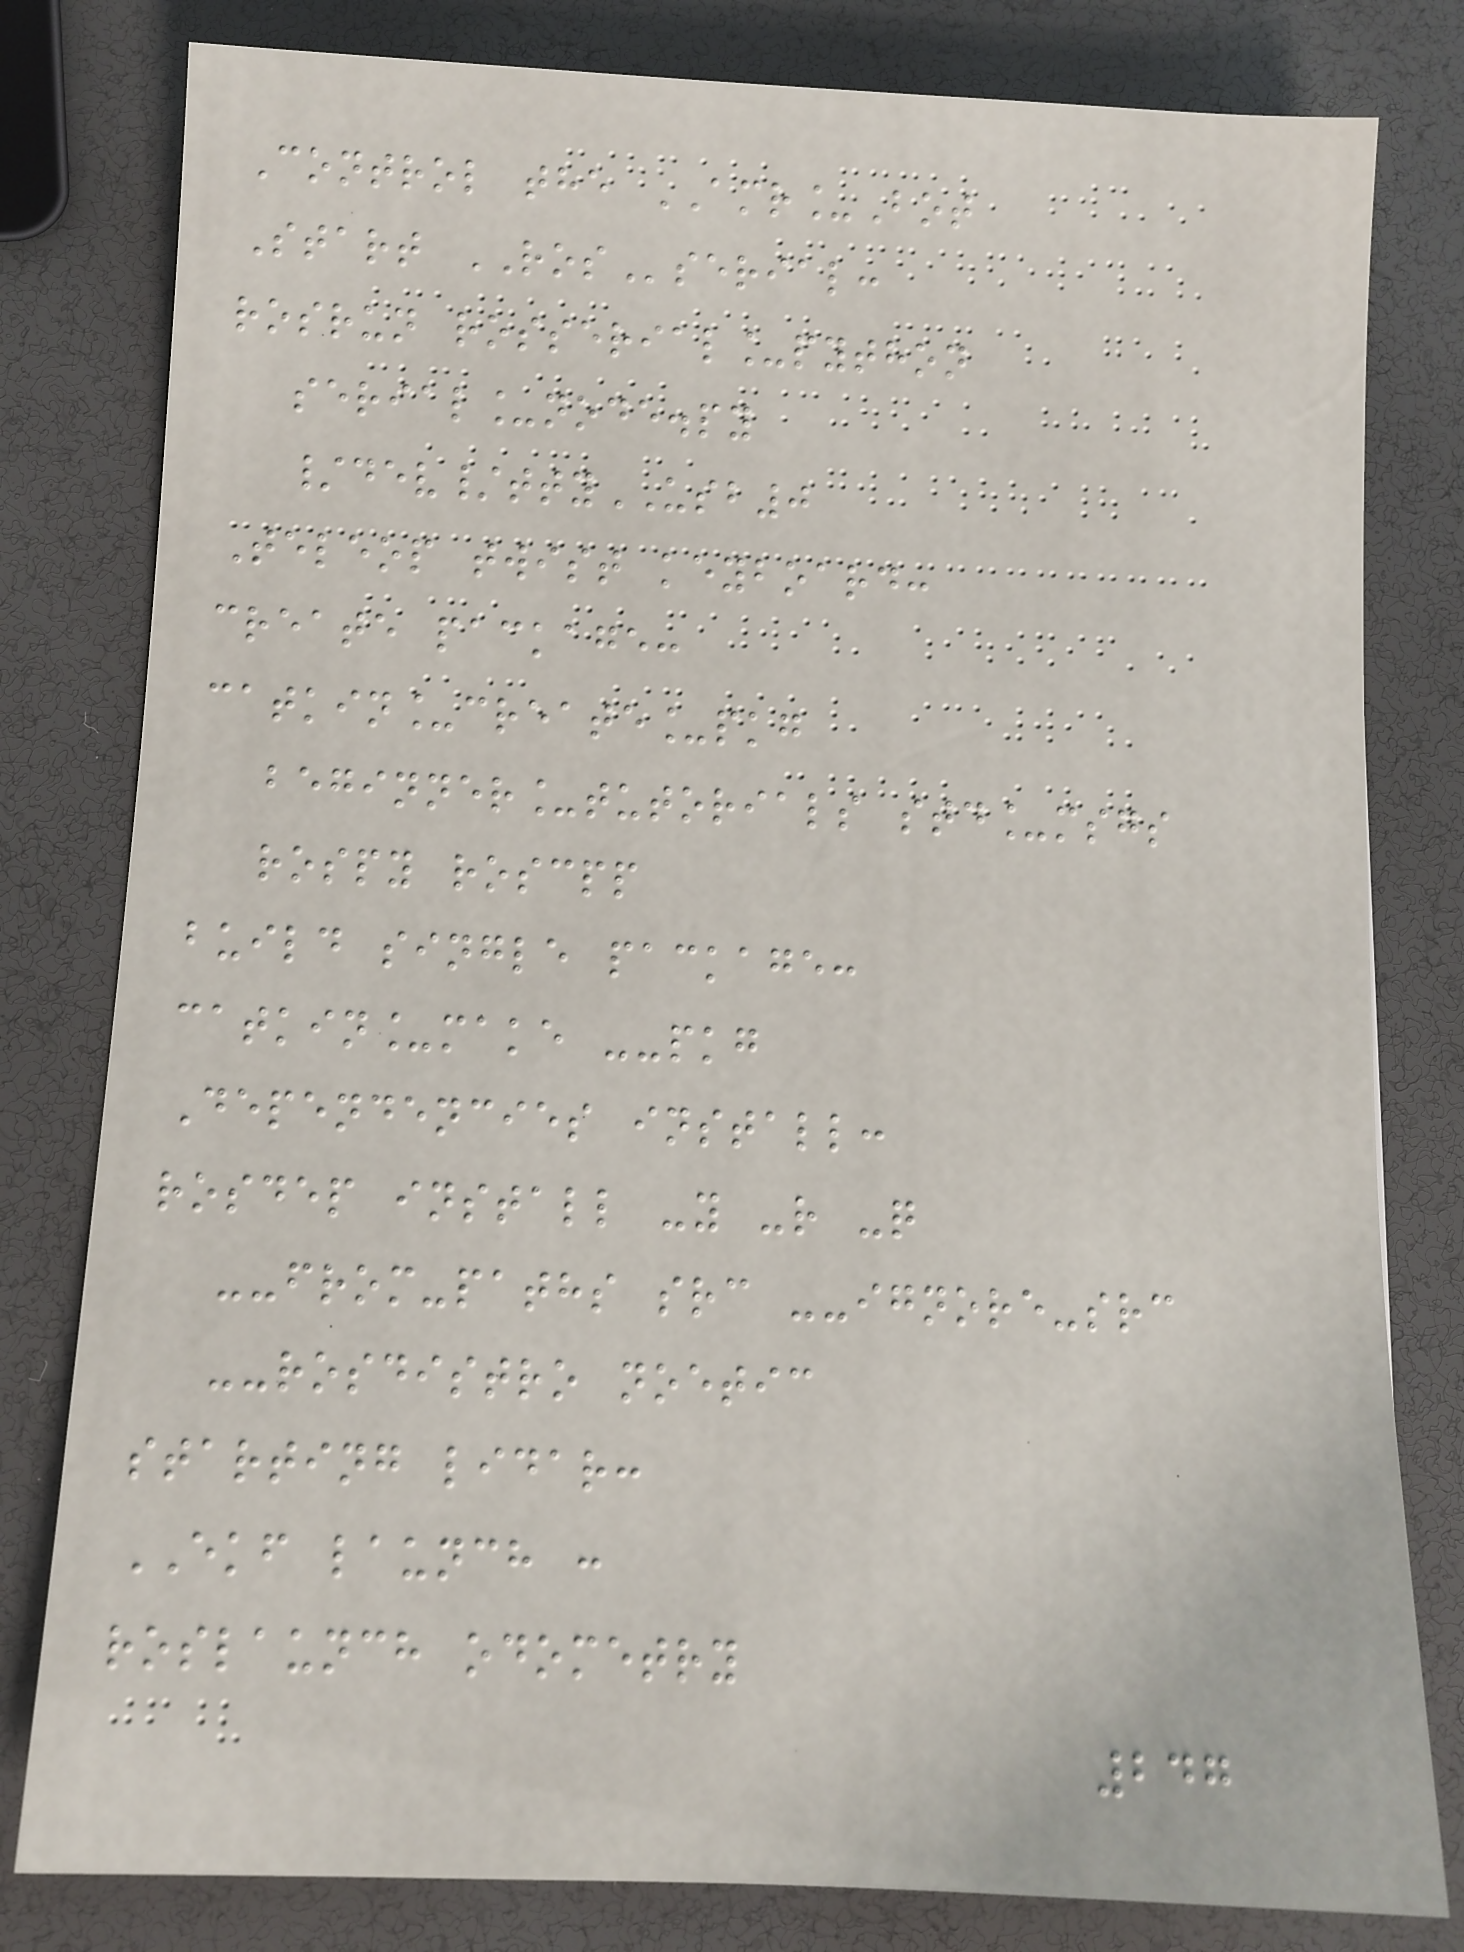Control the AMR_Bot
Start ROSserial:
rosrun rosserial_python
serial_node.py
/dev/ttyUSB0
Teleop twist keyboard:
create package:
catkin_create_pkg
beginner_tutorials std_msgs
rospy roscpp
build single package:
catkin_make --pkg
Dependencies install:
rosdep install -y -r -q
--from-paths src --ignore-src
--rosdistro noetic
starting lidar:
EKF launch :
roslaunch odometry
247
